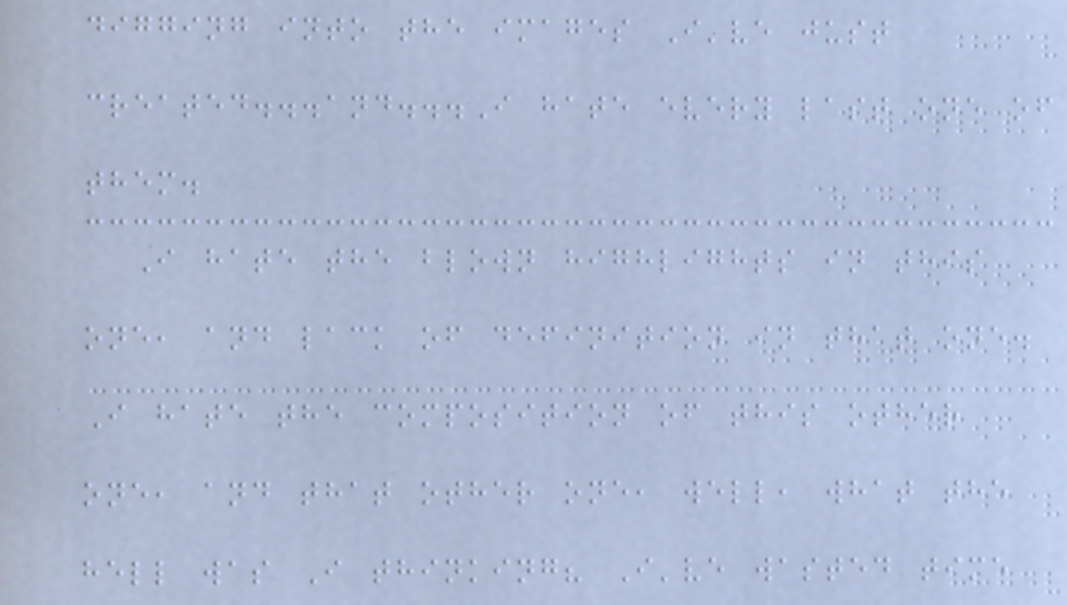digging into the images I've just
created...and...I hate every last one of
them.
I hate the blown highlights in this
one, and lack of definition in that one.
I hate the composition of this other
one, and that other one, well, what the
hell was I thinking? I've wasted time
